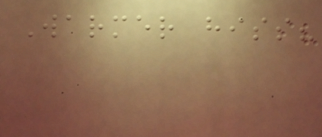Warmer hiss?
